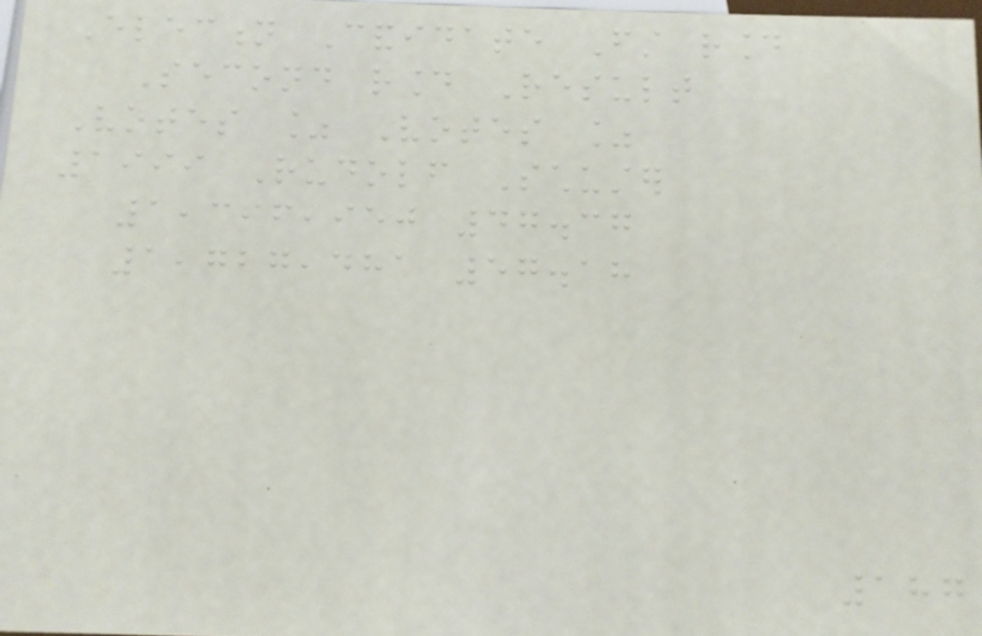Election Candidate First round
Second round Result
Votes % Votes %
1999 Rudolf Schuster
1,396,950 47.37
1,727,481 57.18
187
